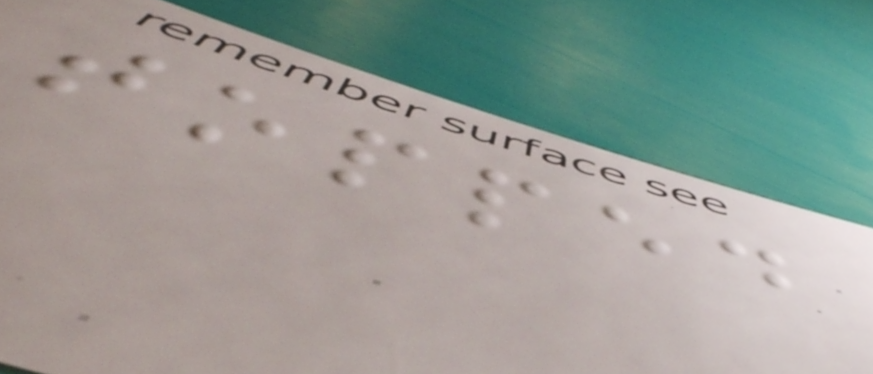topped
